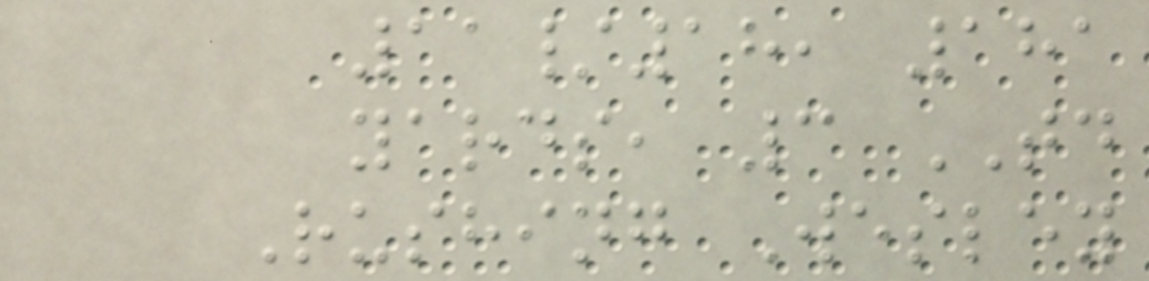11/18, 181
yards, 3 TD
Rushing Wesley
